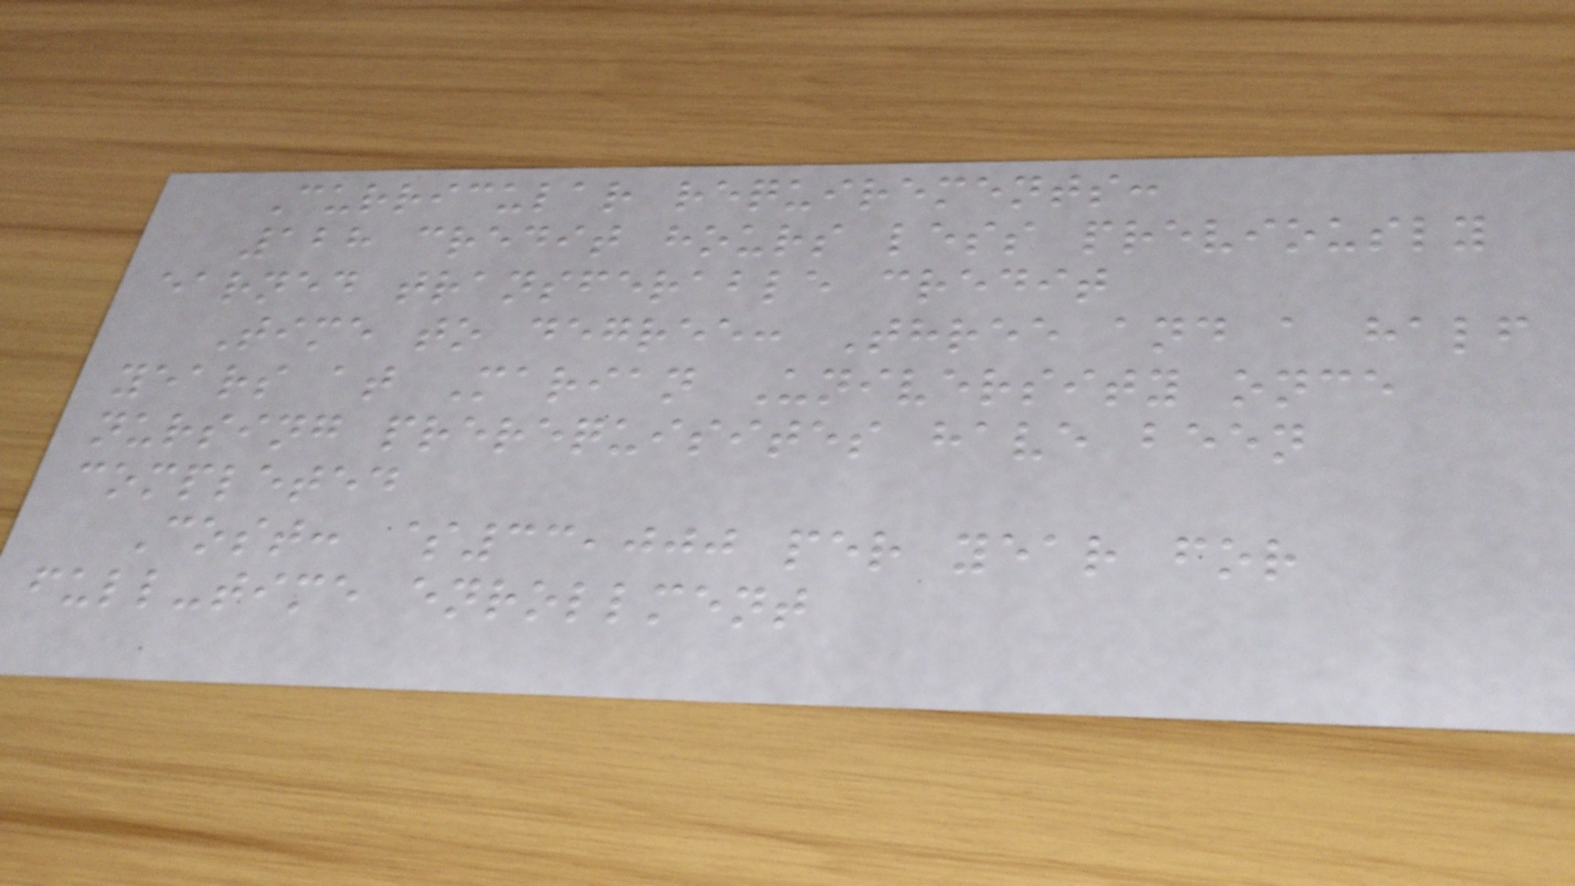Curricular requirements:
128 credit hours less previously
earned transferable credit
Time to degree: Three and a half
years at Marian University once
nursing prerequisites have been
completed
Cost: $33,000 per year for
full-time enrollment
